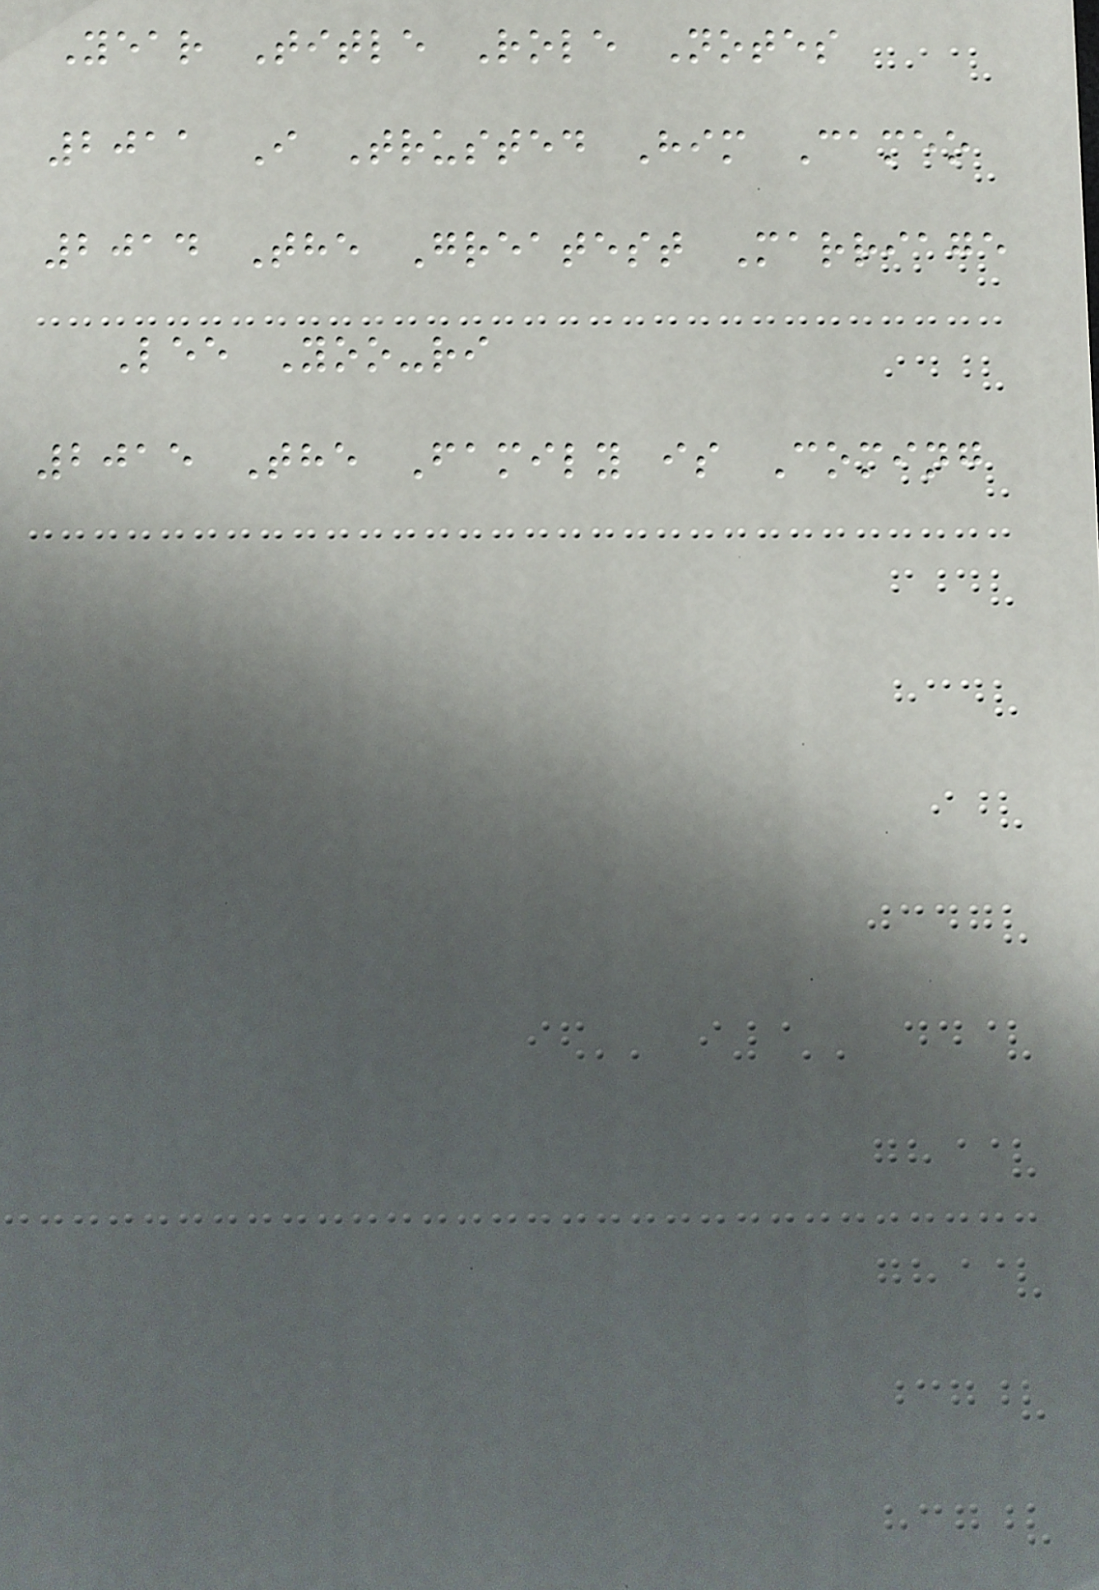Year Title Role Notes
2011 I Trusted Him Cameo
2014 The Greatest Marriage
Lee Yoo-ri
2015 The Family is Coming
